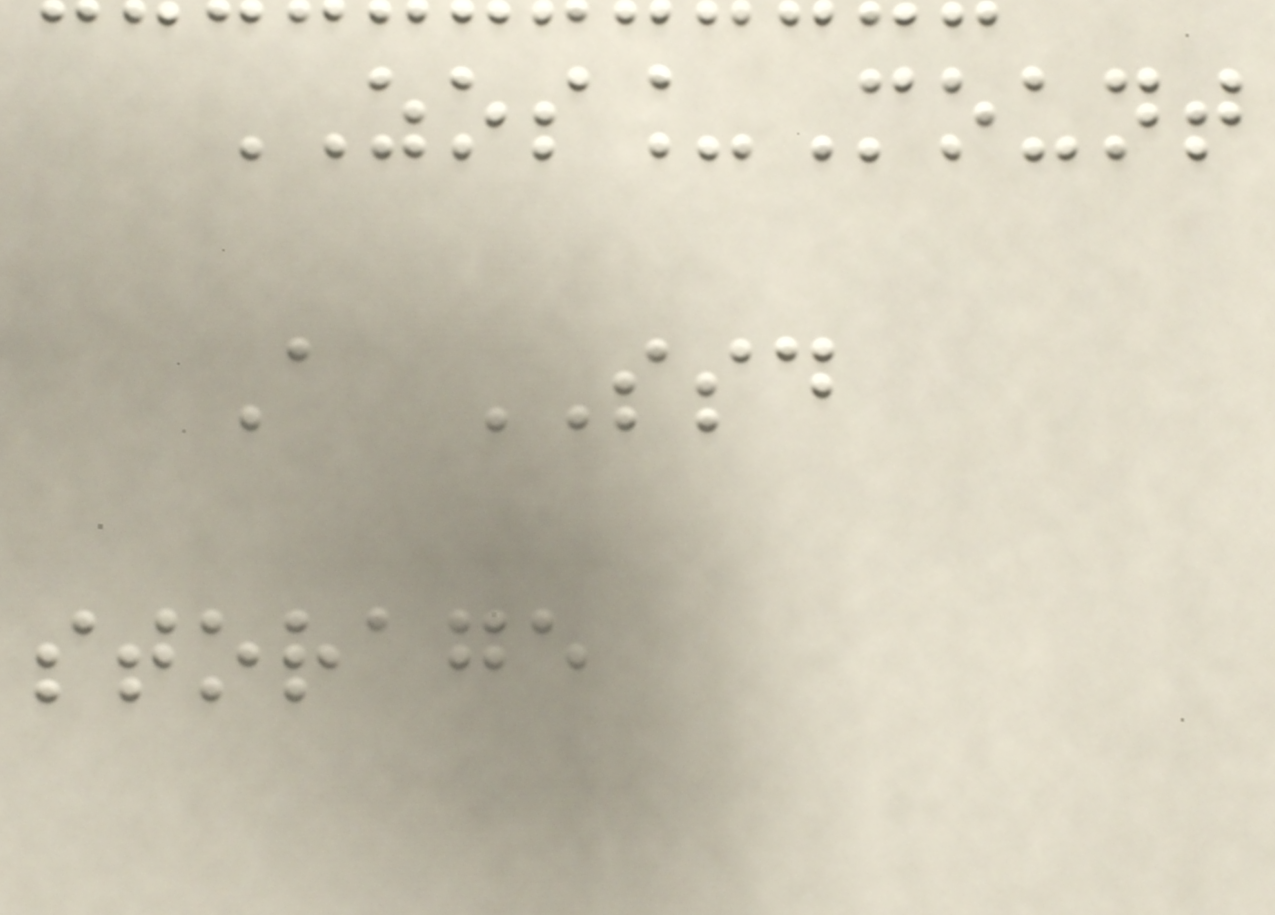ZOS_Mount
A SSD
storage
